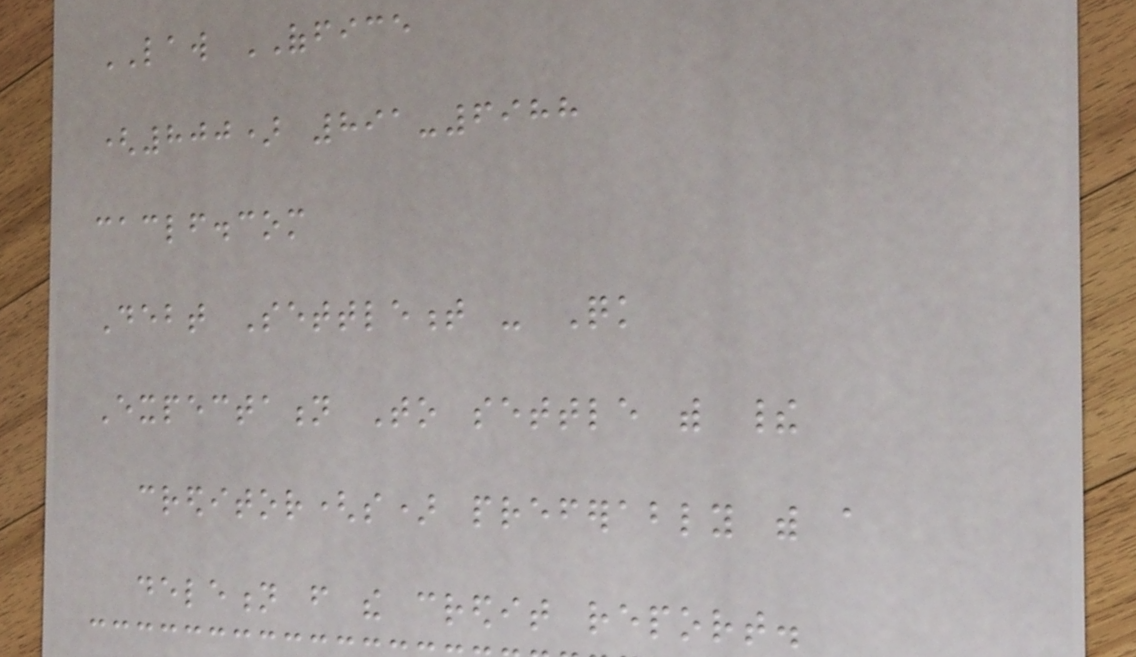LAW OFFICE
(800) 891-6988
caclf.com
Debt Settlement - Quick
Expectation To settle with their
creditor(s) preferably with a
deletion from the credit report.
